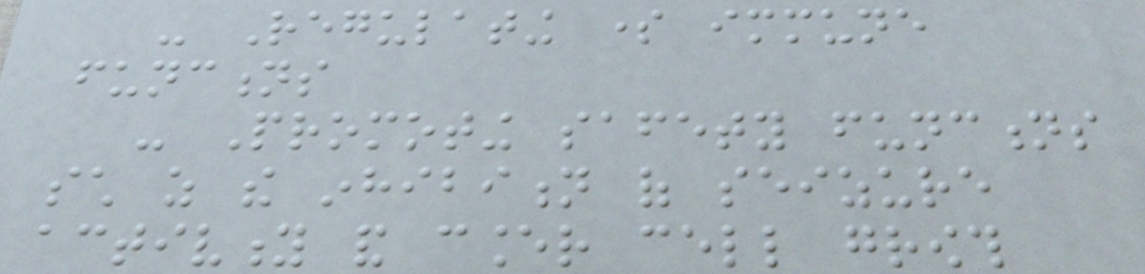- Regulating some immune
functions
- Promoting safety functions
such as the inhibition of seizure
activity and cancer cell growth
